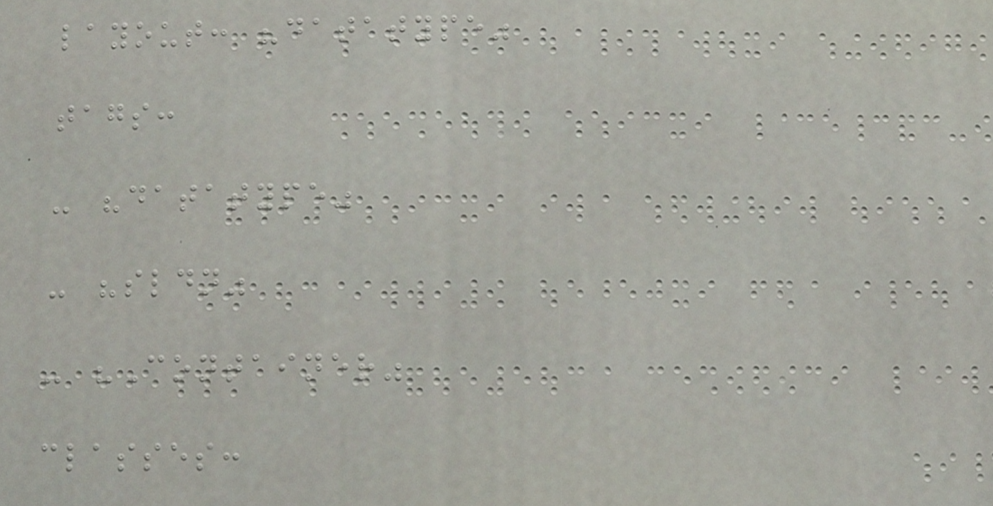layout: "datatype"
tags:
- "datatype"
- "sldn"
- "Container"
classes:
